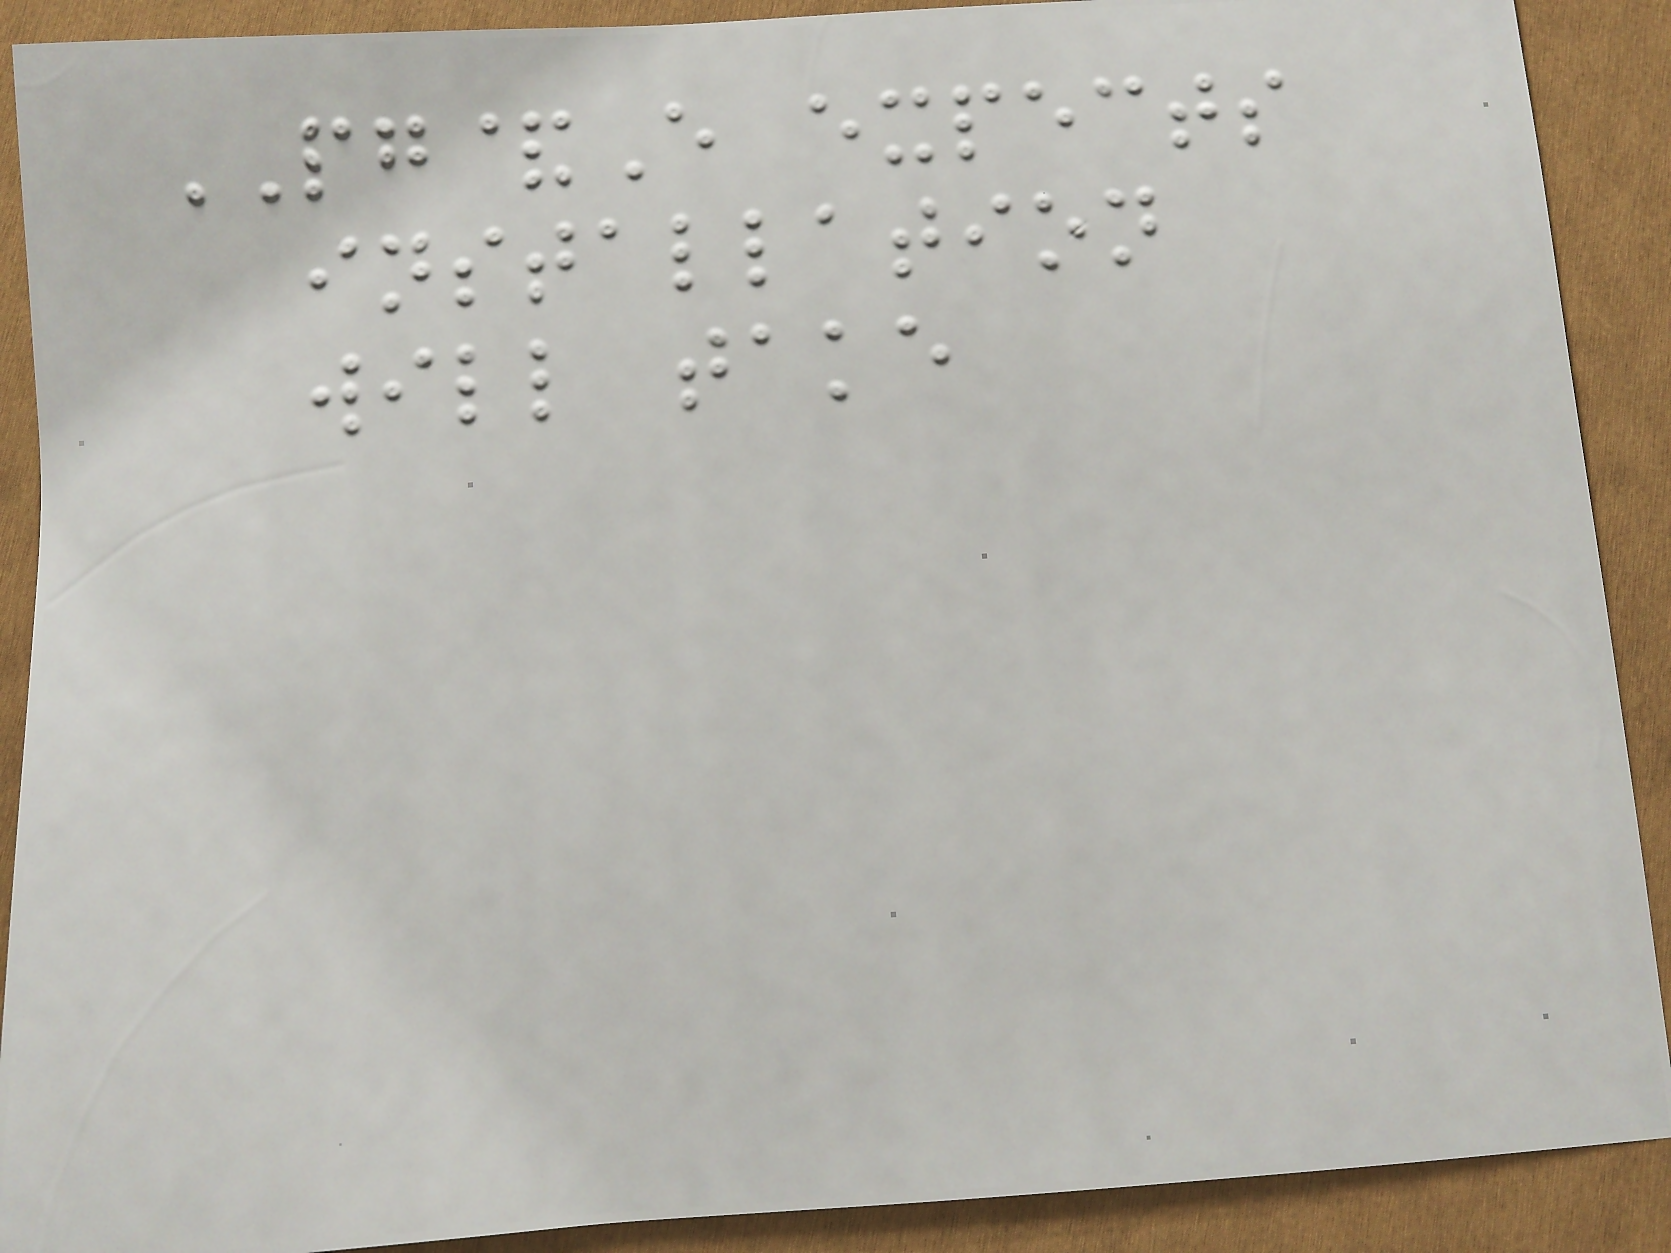PG&E expects
installation
will take
